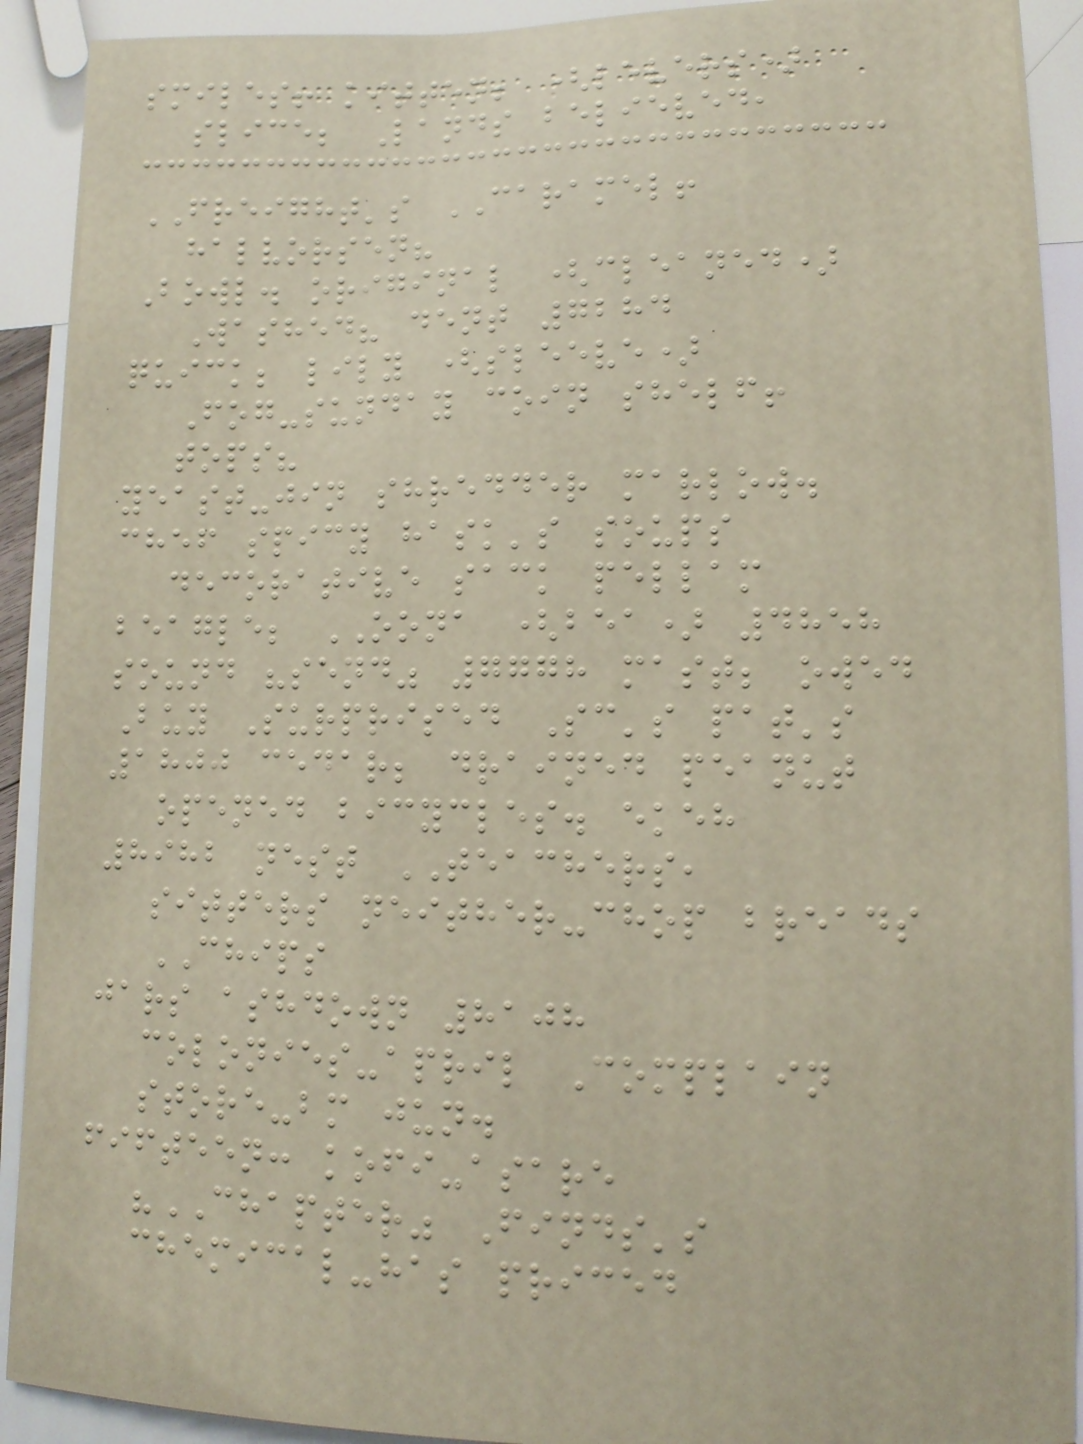smiles! kitten; (levers)
slice; Lands believed,
FREIGHT's CARAMEL!
halvorsen?
Bowl. original (cleaned)
Washed? dent 7284
quick; lily (sleeve)
Fog-sunday coin shelf!
tops?
yeast-jin shredder marlow.
chef spicy hask's soups
decorative sack pellam
beagle; OONA (bea) 4858
sound "send" 7778 mast; owed
Buy Surprised Sc's pat's
1800 cedar; drained peanut
opened bicycles. ekeh
8982 nest TEACHERS,
sitters neither-chop breads
CHIPS
jars ashdown 8108
colonies-april Complain
store-bm jun.
fifteen: kofi-asare
"CHAPTER" Finds's
chemical-has priced
